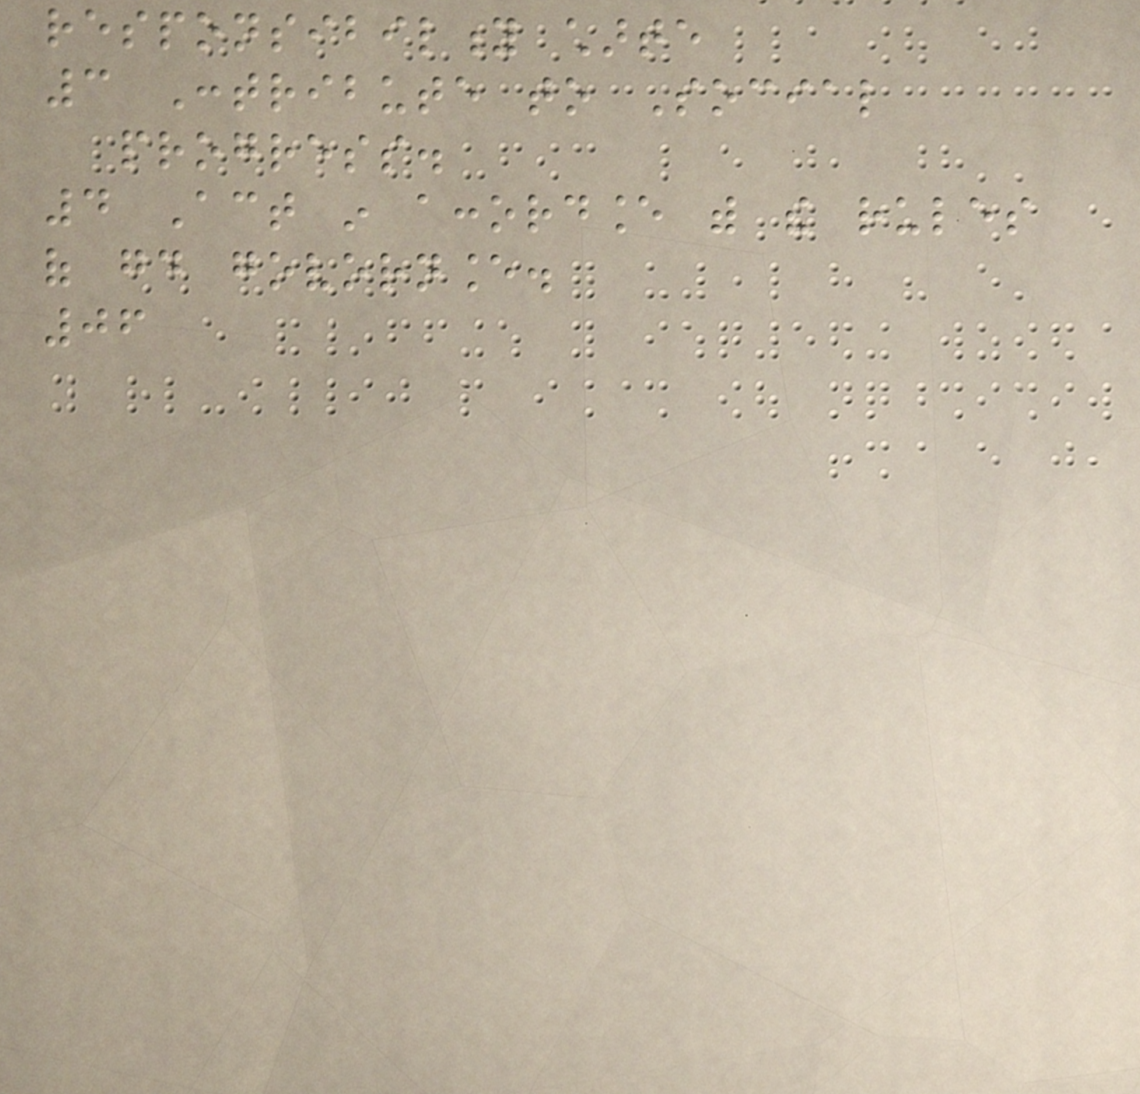responsibility charte
3 Contribute to Social
progress.
4 Act in accordance with the rules
of good govornance.
06
